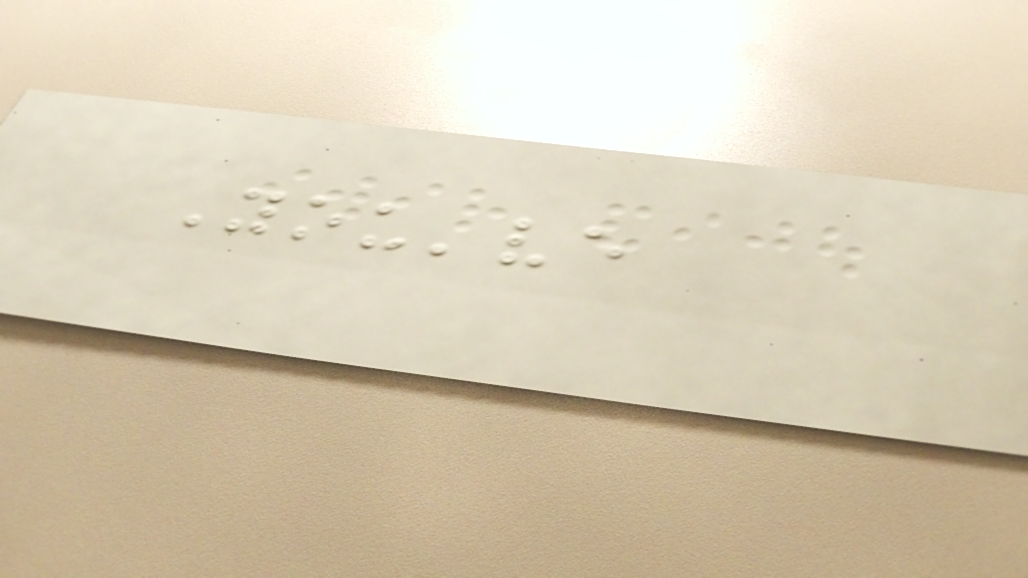You've
